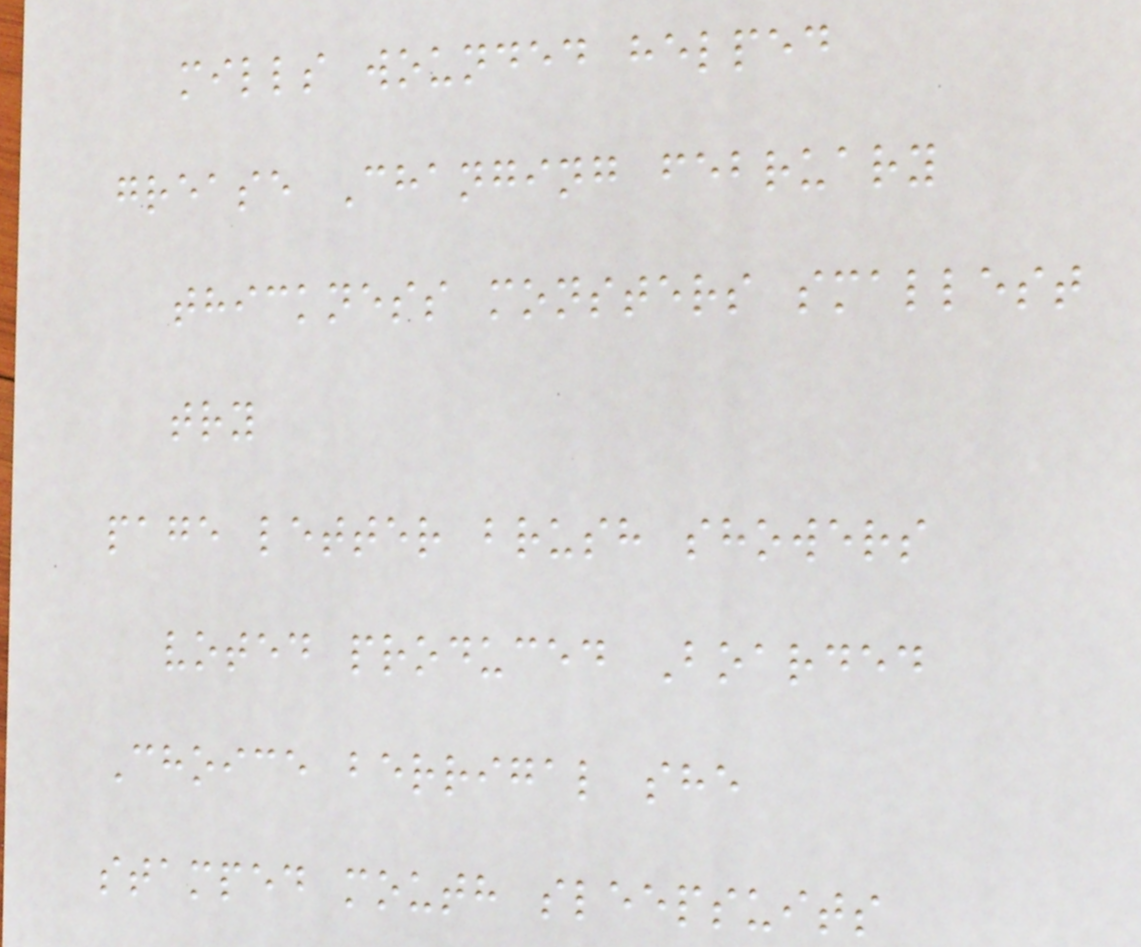mills wounded helped
grease Changing february
thickness monsters smallest
try
page letter brush showers
voted produced Boarded
Choice berrigal she
stamped mouth sleepsuits
